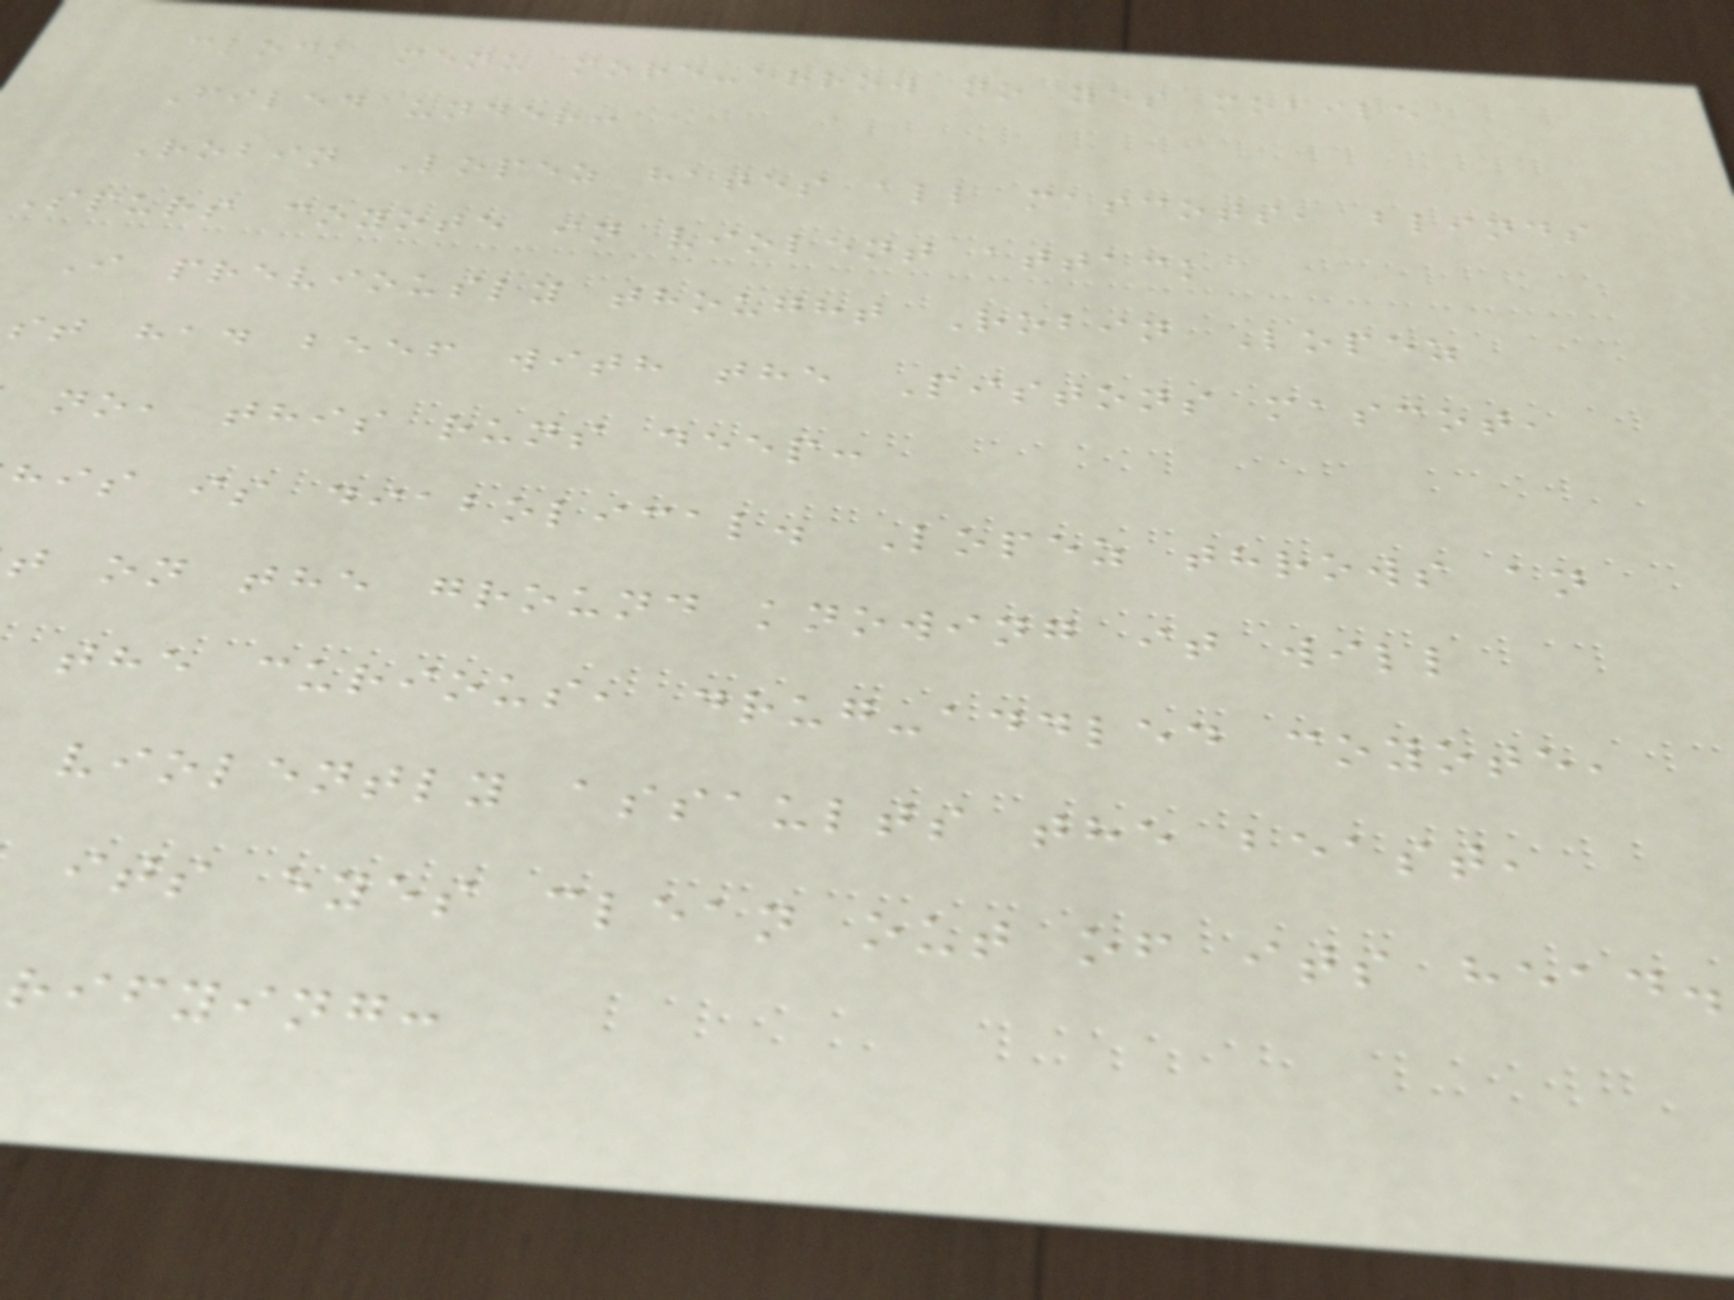clock menu more-arrow no yes mobile
Filed under:
Robin Lopez hates all mascots, blinds
Spurs coyote in violent attack
I previously thought Robin Lopez
st had beef with the Pistons mascot,
no, this runs deep:
his is diabolical. Lopez throws an
t on the ground knowing it will
the curious, drug-addled coyote,
violently assaults the beast,
its eyes clean out of its head.
rifying:
